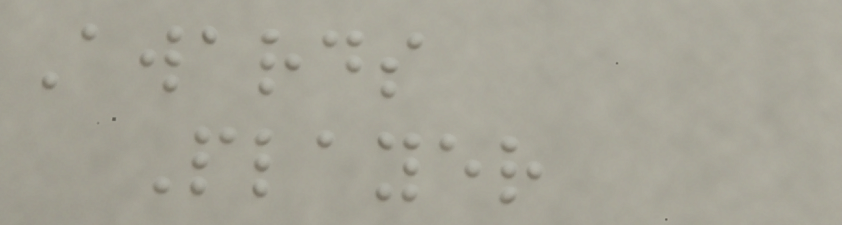Awards
Player
